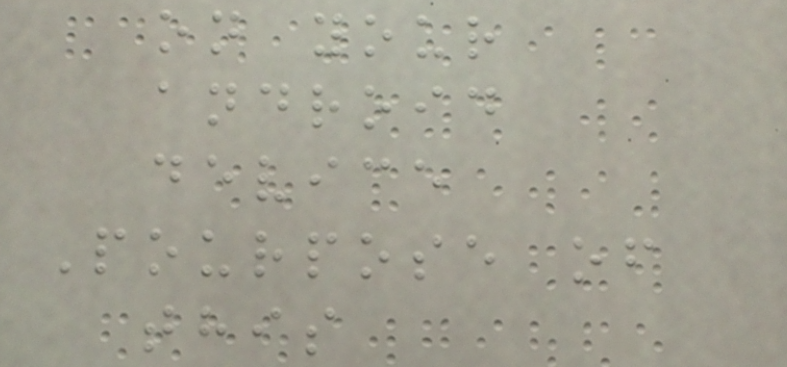on your
android
device
Pourpose of
this
